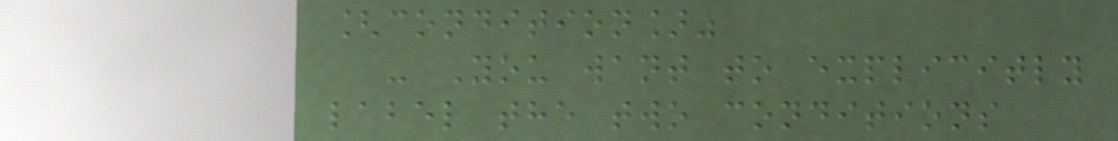[condition]"
- You want to explicitly
label the two conditions
